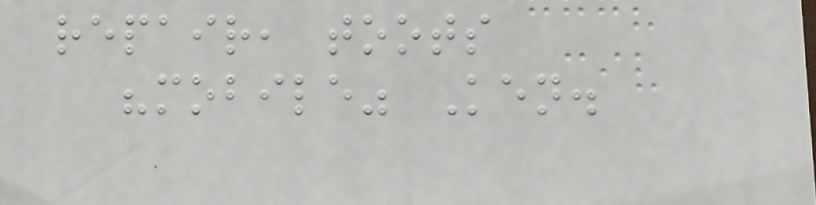repair, toots
"mobile" Ken.
